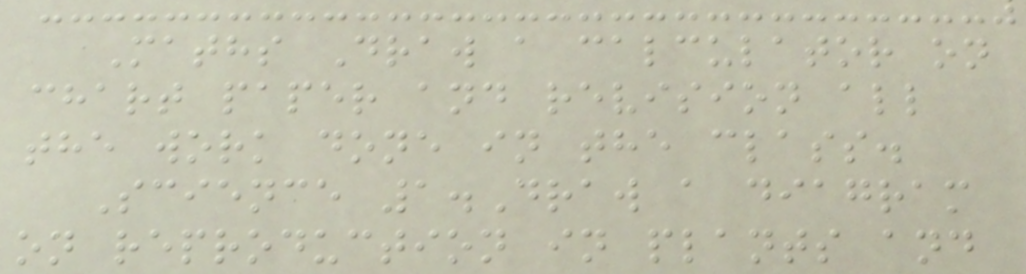Maths Draw a calculator on
chart paper and revision all
the work done in the class.
Science 1.Draw a diagram
on reproduction in plants and
